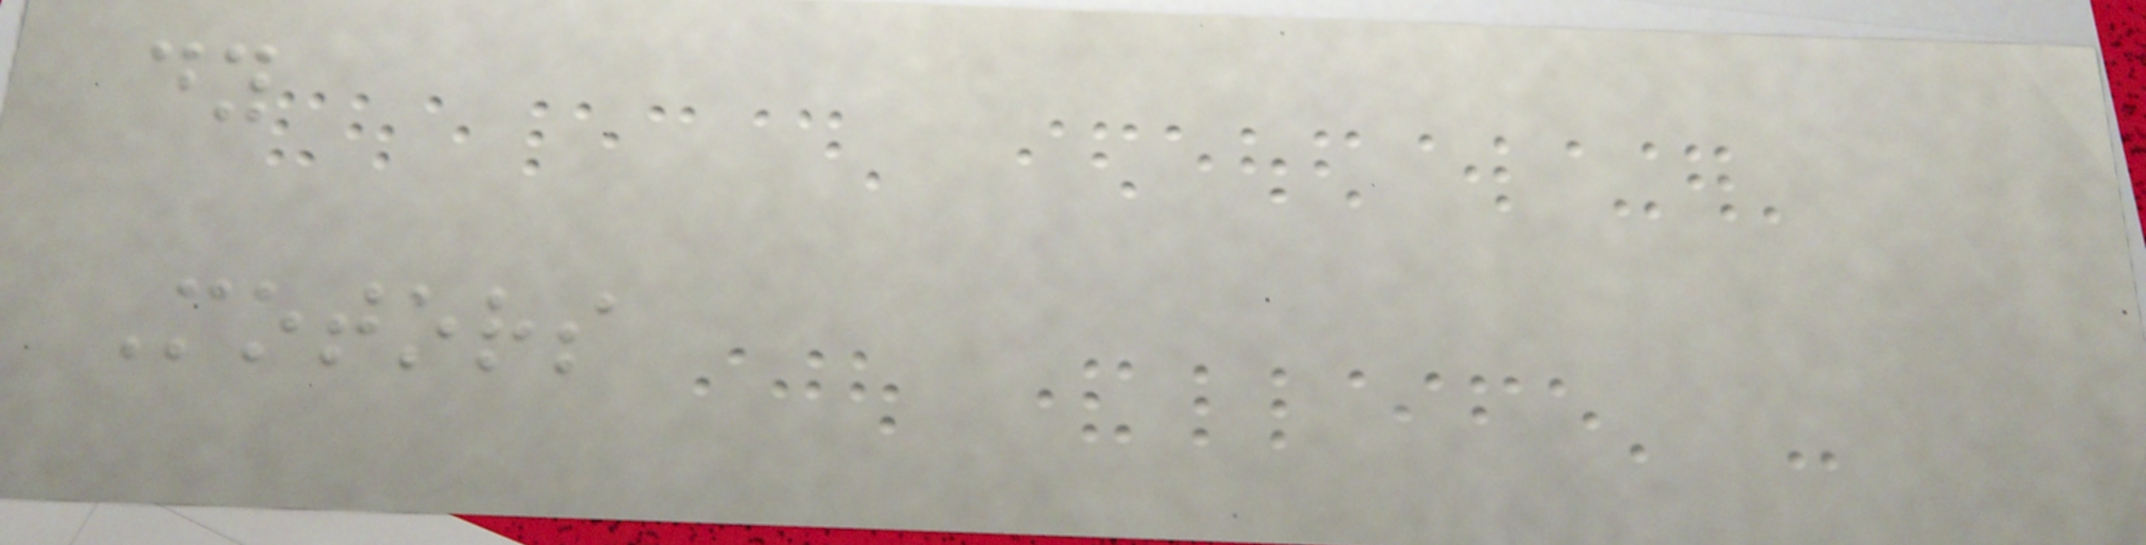dy
Motors
